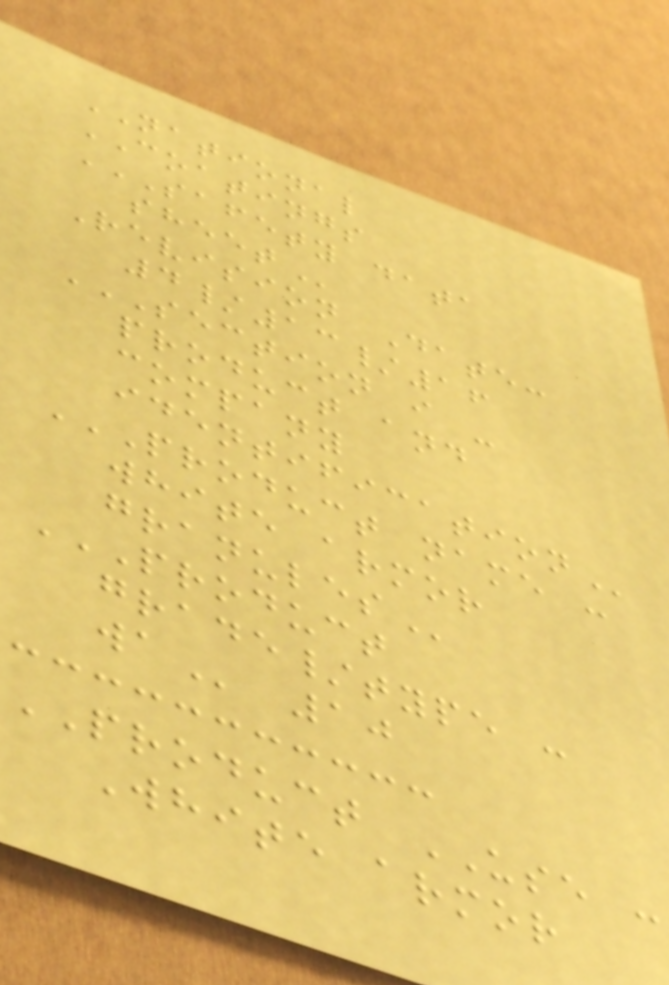NATIONAL
COATINGS
SAFETY DATA
SHEET
Revision Date:
4/13/16
SECTION I -
PRODUCT AND
COMPANY
IDENTIFICATION
PRODUCT NAME :
WHITE ARMOR
GRANULES
PRODUCT
GRADE/TYPE :
WA 10
PRODUCT USE :
White armor
